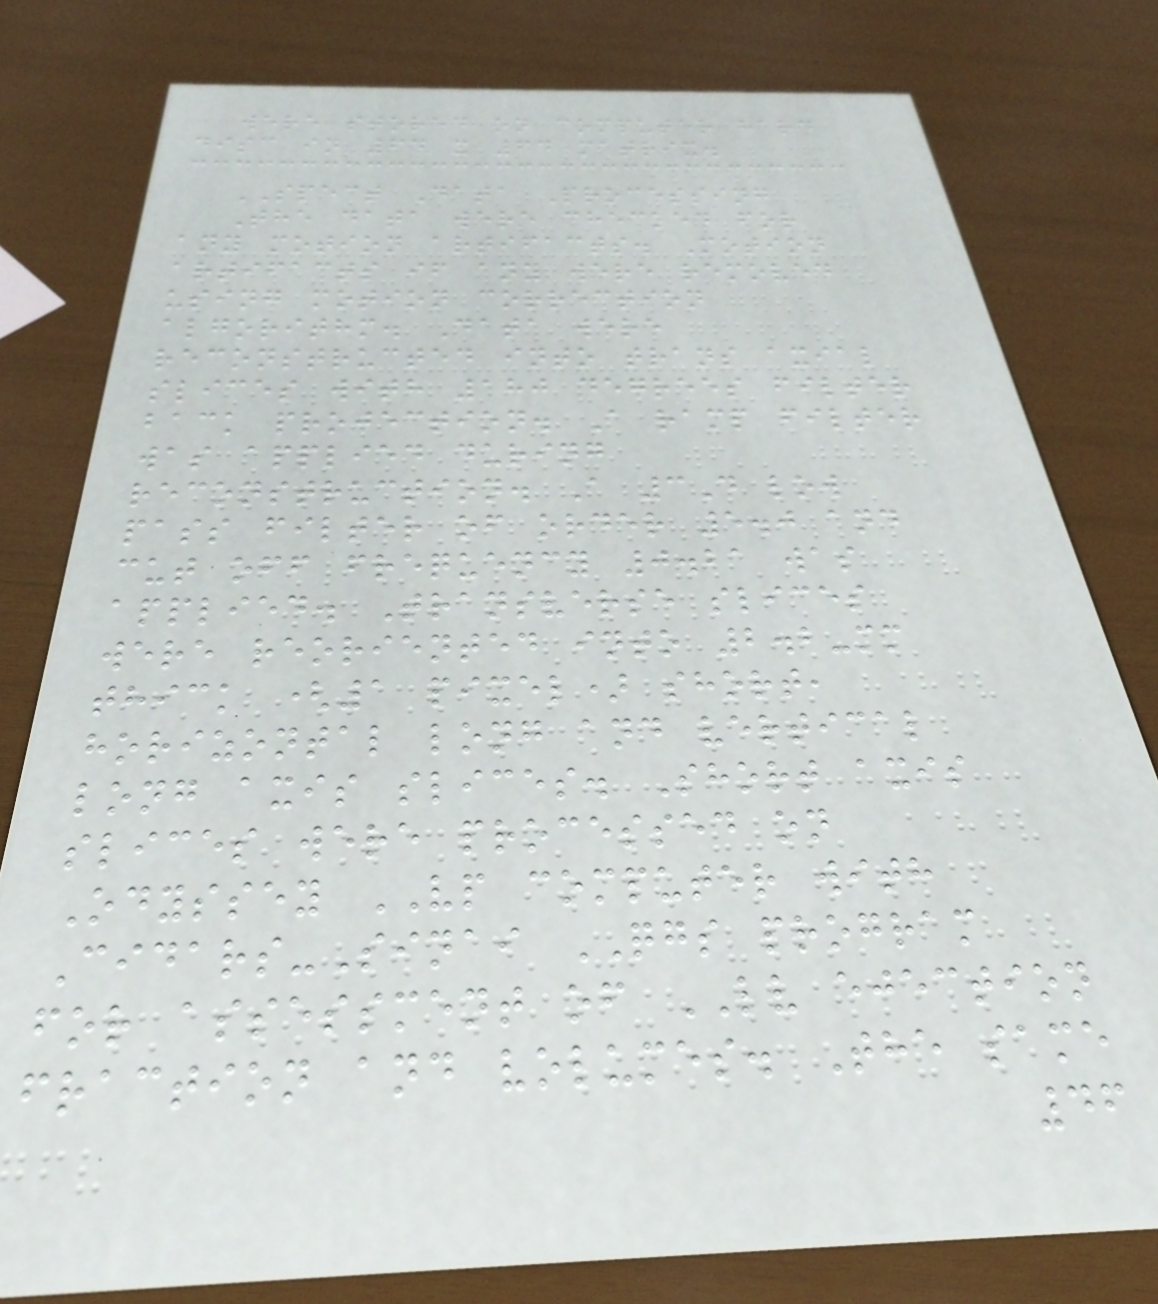were stored on computer hard
disc in 64 x 64 matrix.
SPECT Data Processing
The data were checked for
any motion artifacts. Motion
artifacts if any were removed
using motion correction
algorithm. Data were
reconstructed into trans axial
slices with 180 degrees filter
back projection. A ramp filter
was applied during
reconstruction. A 3D low
pass filter of order 5.0 and
cut off frequency 0.21 was
applied. Transverse slices
were reoriented into 2.2-mm
thick (1 pixel) short,
horizontal long and vertical
long axis slices. Short axis
slices were processed on
Odyssey VP computer with
Cidars-Sinai QGS program
for assessment of LV ejection
fraction and volumes. The same
46
